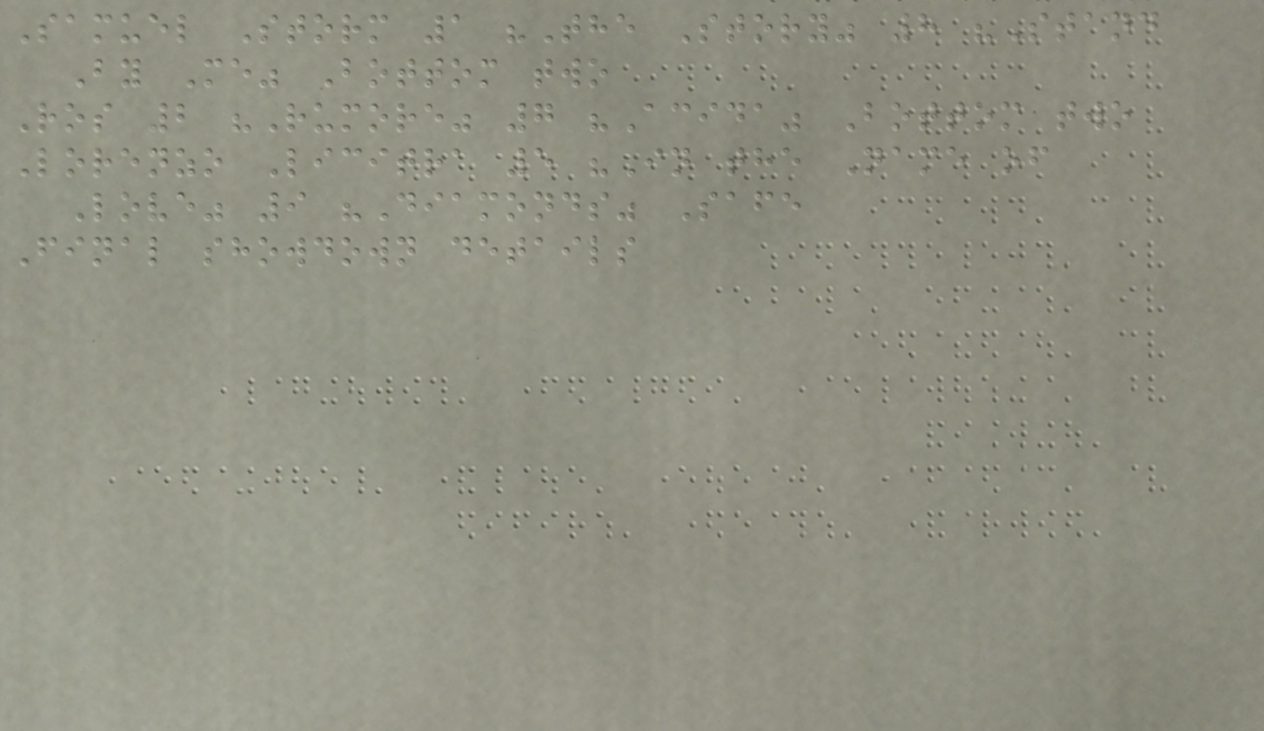Samuel Storm 1 "The Story" 8 "Stand
By Me" Bottom two
Ros 2 "Rumore" 7 "Acida" Bottom two
Lorenzo Licitra 5 "In the Name of
Love" 9 "Diamonds" Safe
Final showdown details
